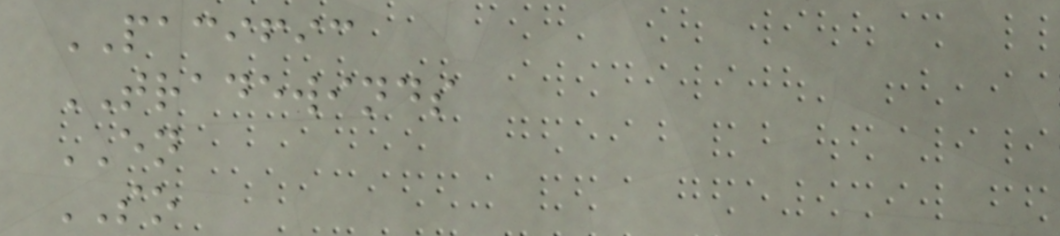PACIFIC
TRADEWINDS
EN
SO
